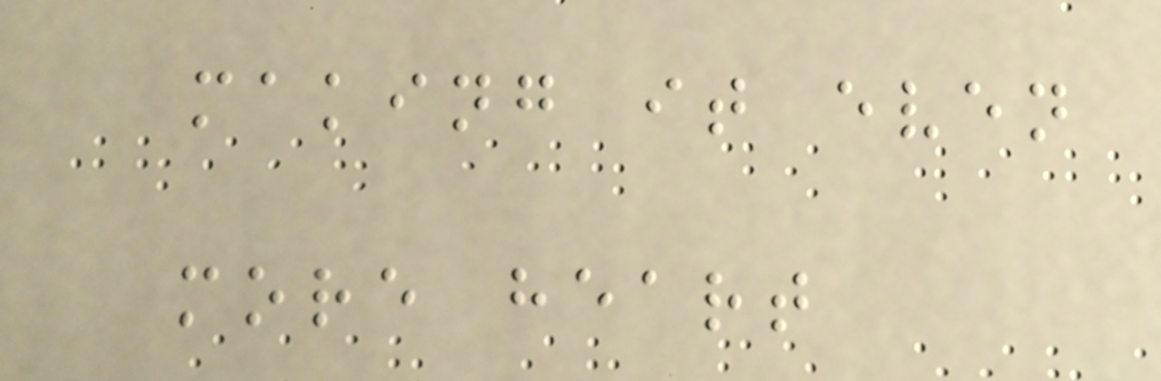making it even
more heart
